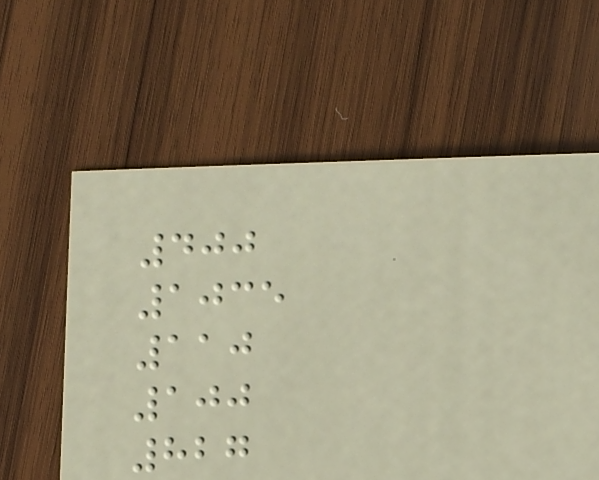400
1035
110
100
827
